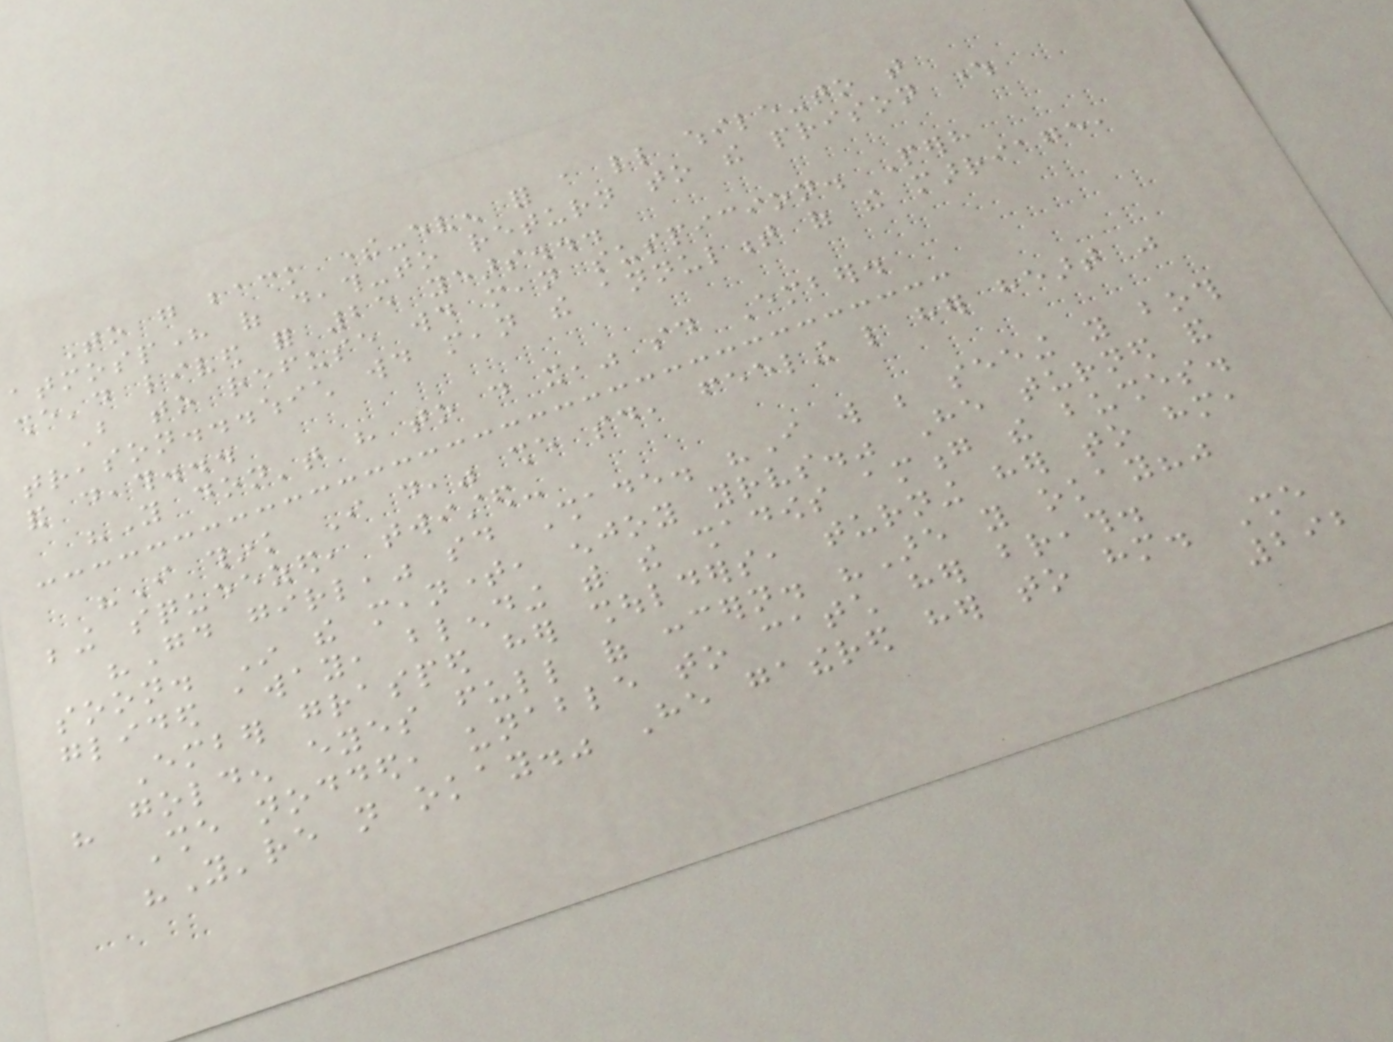To go back there-even for a little while-to that
atmosphere of death-to return to the prison where
she'd lived for 25 years...
But to refuse would mean suspicion. Perhaps
treason...which would mean the annulment of the marriage,
and death...
"You don't have to do it," said Ember.
"I think I do," she said, feeling like her heart was
being squeezed, twisted-
"Good girl," said Shade. "I will be seeing you both
soon. In the meantime, enjoy yourselves." He turned and
glided away, blending with the shadows among the bushes.
Ember grasped her shoulders, turning her to him,
his golden eyes full of concern. "Are you okay?"
She nodded, unable to catch her breath.
"You're not okay." He gathered her to him. She
292
